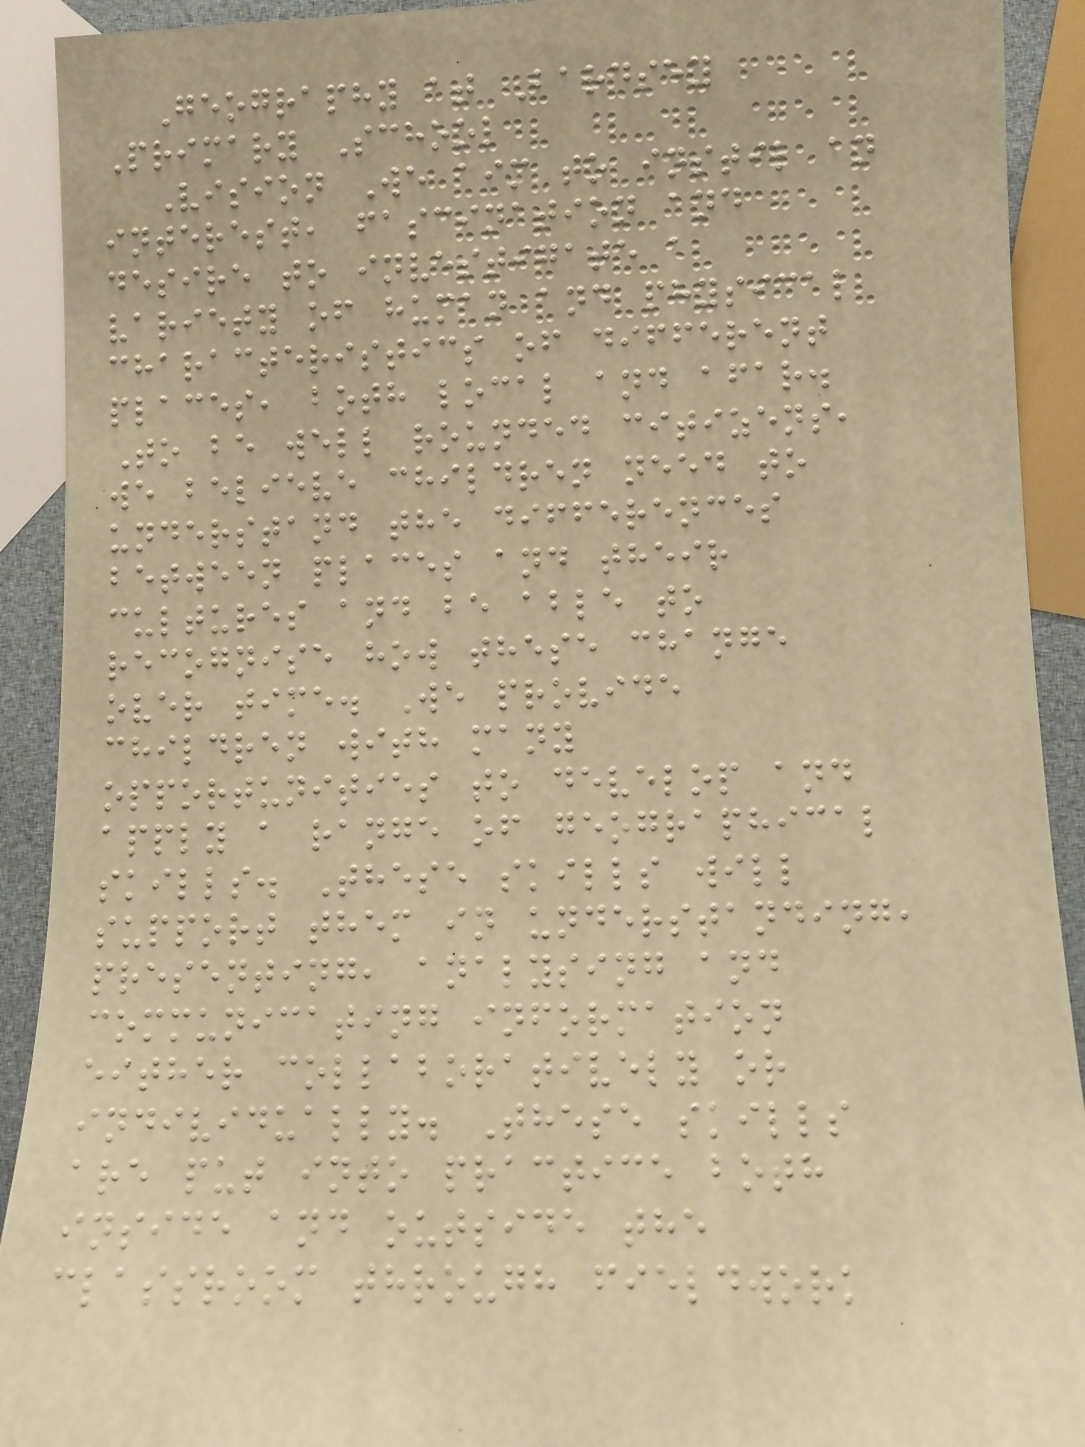Geography at Bardsey
Primary School
Vision We aim to instil an
interest, fascination and
desire to investigate a
variety of human and physical
characteristics of different
places, both local and afar.
To be well rounded citizens,
we believe children need to
understand the differences
between places and their
cultures and be able to
recognise how these change
over time. We provide
children with many
opportunities to develop and
apply a range of geographical
skills. These skills will
support them in understanding,
presenting, analysing and
communicating information
either collaboratively or
individually. These skills
are put into practice both
inside and outside the
classroom through fieldwork
